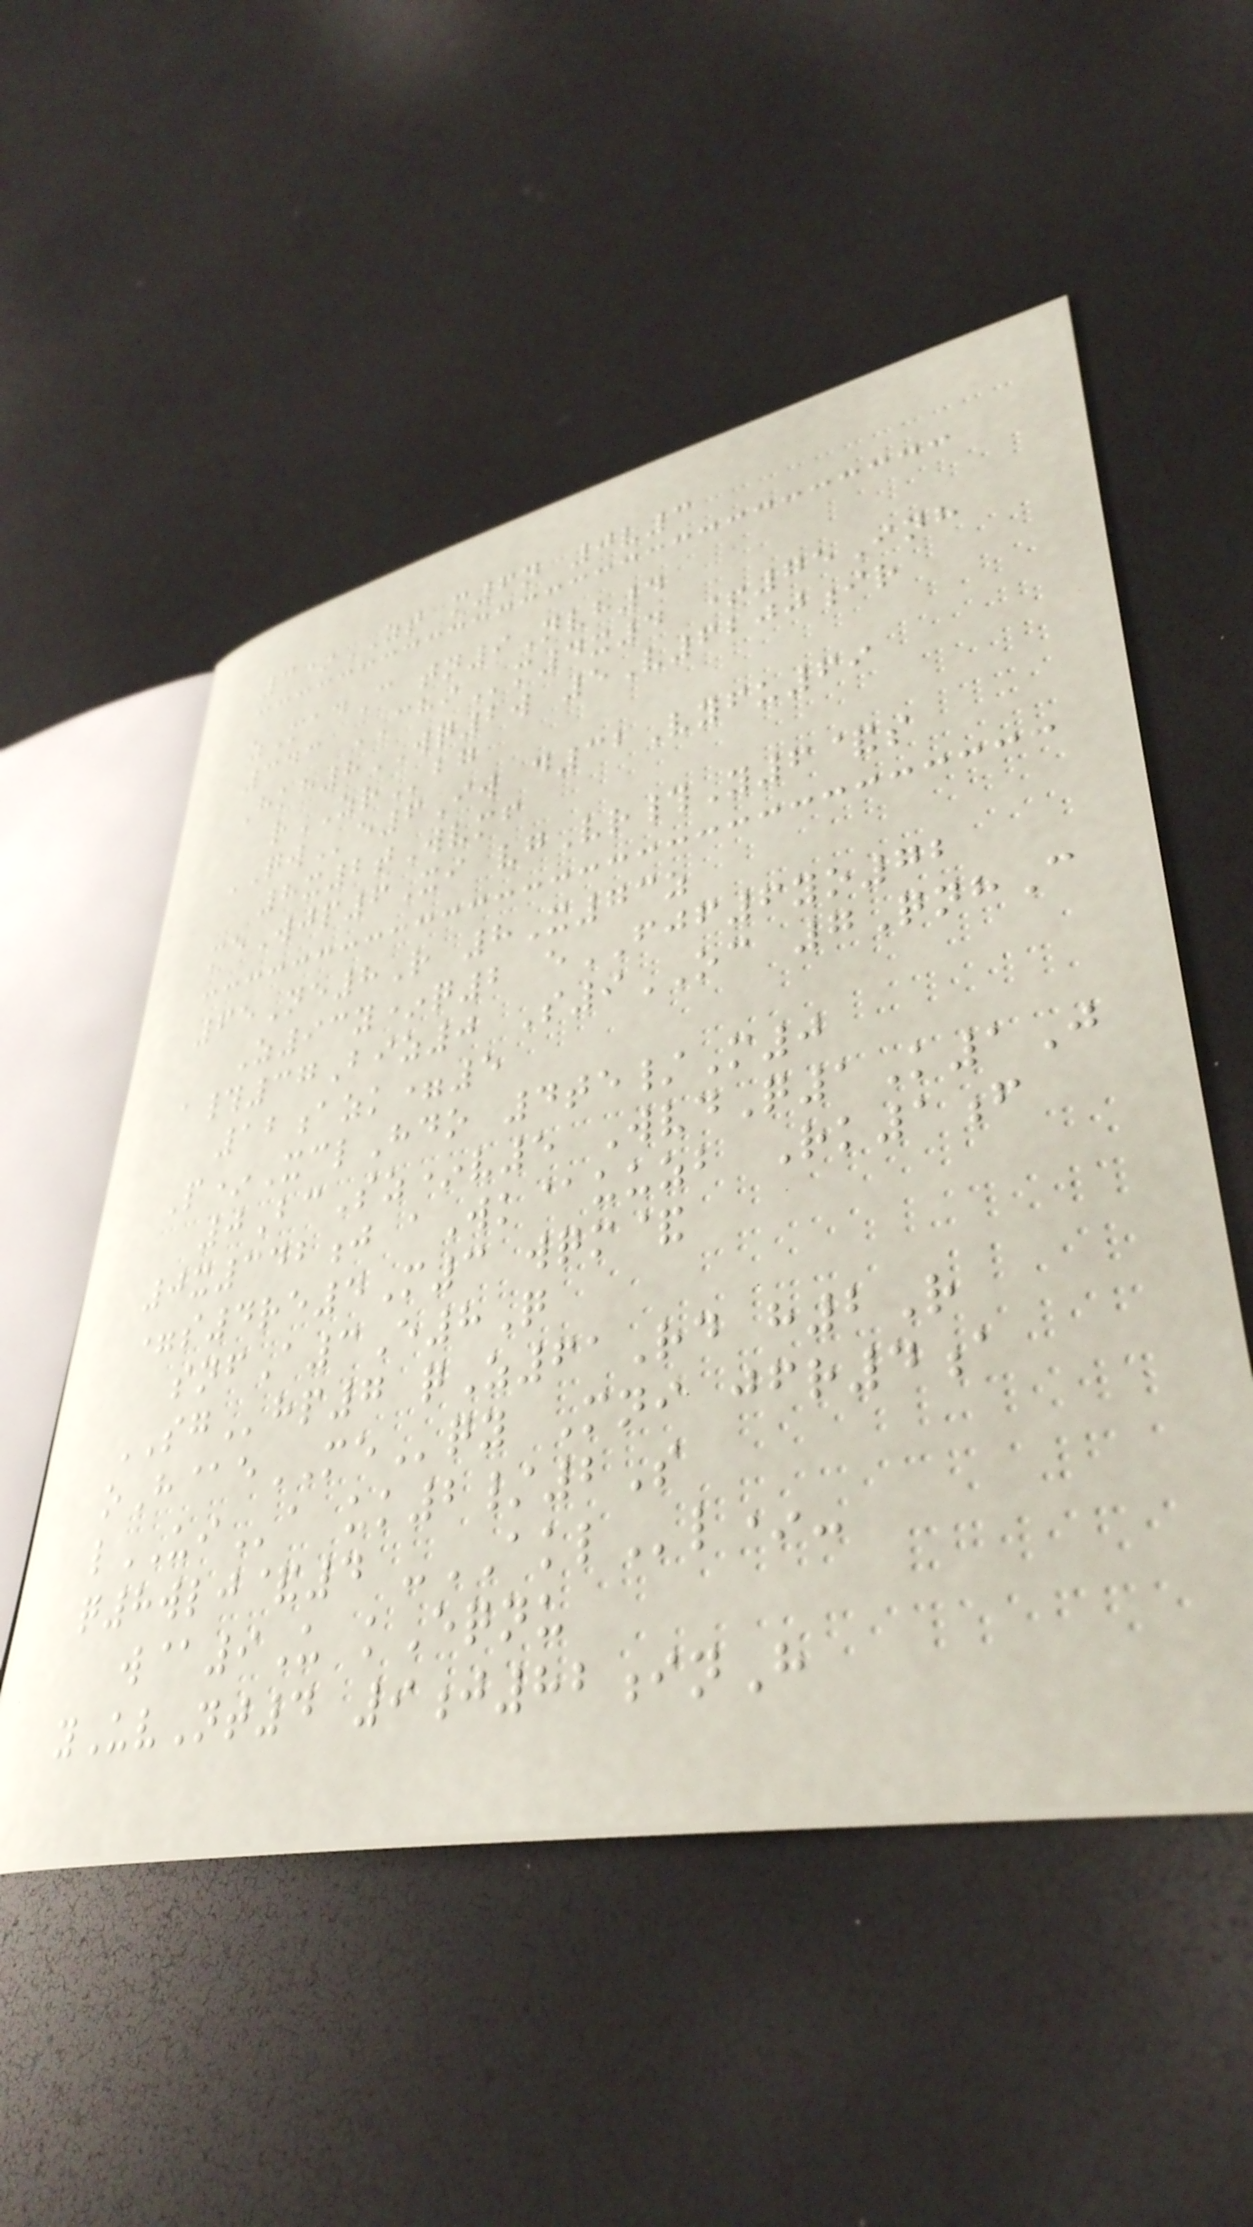3*ZT m6n 0v3
zMadC tn9Nvh4
343 CHIm4x4 +75Inh
Hkh8WQ2w 5V6200ir
rZRbg
QWe6Iw d32Vyfu69
8x2tWvmf
meWjp6Xi vgVr#Y6&s
65Ne8R 8X73z
Z93y*q2 eFJF6yo72
a#37Biz0 S9OC 7QnhC
12azk=5
P*XclHdo 4te/M0
0BcSz*v5 WvdQ1K1J
0x342j aWk@uuzb Rk1f
=s4re4M3 wqm&
snfA3E8Q
SGhp7 qZ61Rd h2R
oH@eMEqy Mni jfr4a
lUIa uk2/2S
q8wlj&4 -AKLl*-
w@9U kEqnu
yUvNt4 9j82inH
